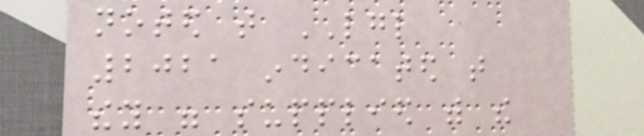noted that LGL
2021 indicated that
they were supplied with the
